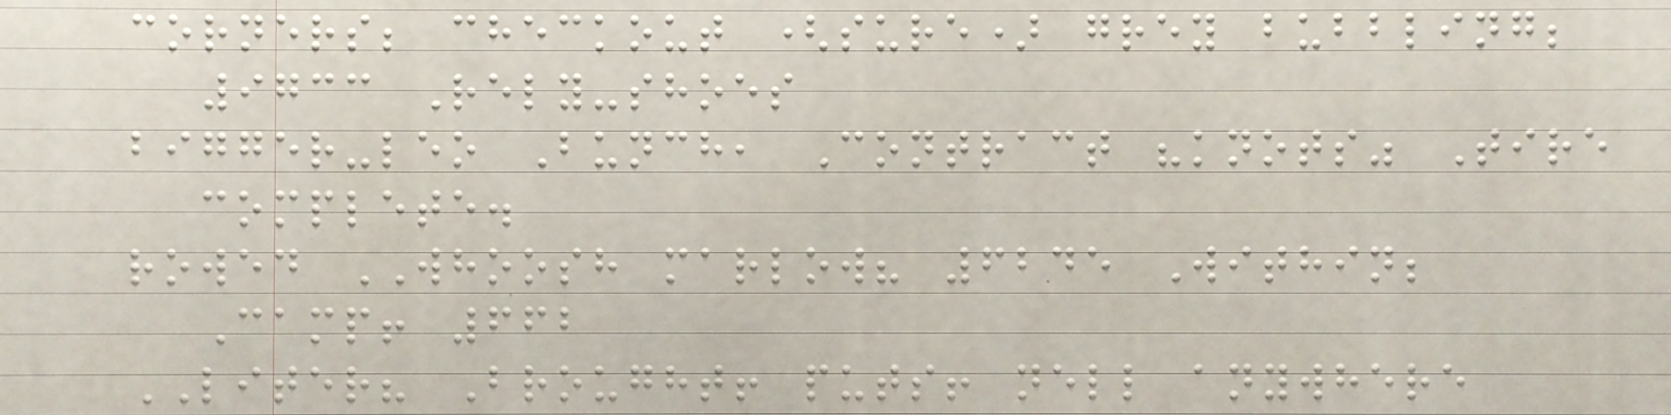corners; checkout (sure) grey bubbling;
9733 Rely-shoes
bigger-leo Bunch, Contract "knots" Tire
complete.
rowed WHOOSH marlow? 6245 Within;
Camp! 662
LITER? Brought! puts! nell anywhere
